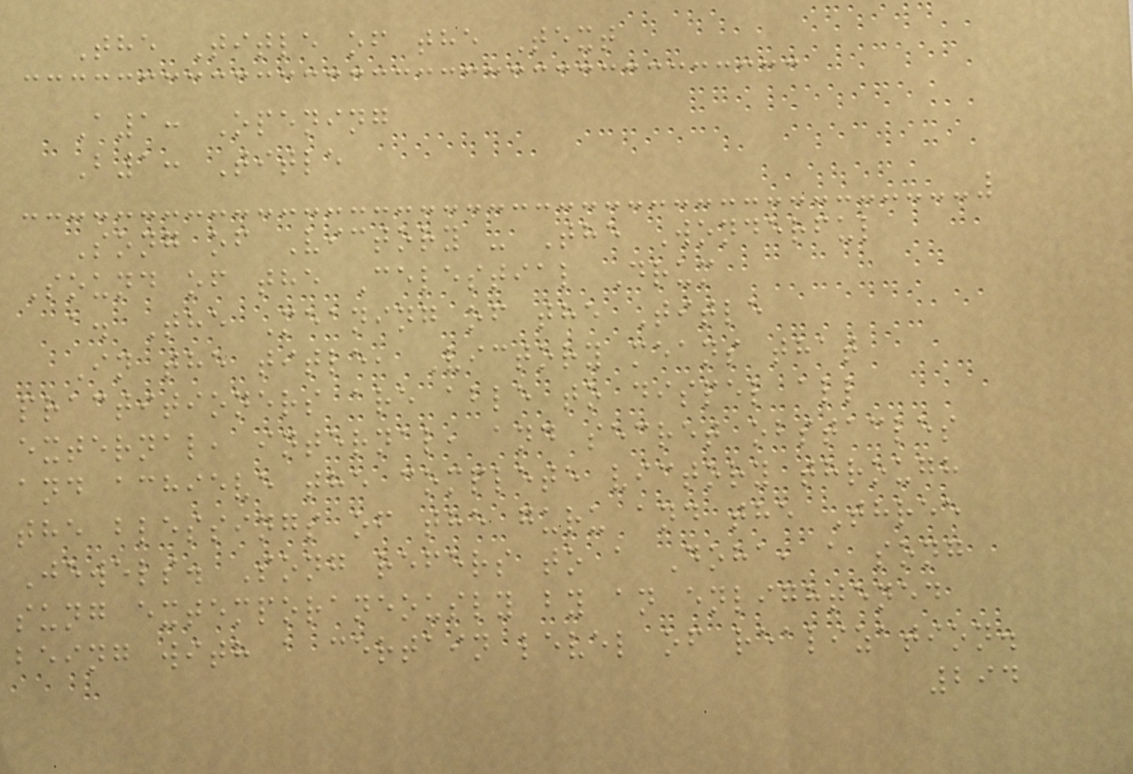The Title of the Text
A1: Opening
B1: Title
Song of Victory - The Wonderful
Sound of the Celestial Drum
a. The Meaning of the Title
In the title, Victory means that
practitioners are able to dispel all
external, internal, and secret obstacles
and achieve the complete victory through
the blessings of the guru and the Three
Jewels. Song refers to a Doha, a song
sung extemporaneously by an enlightened
being with a certain level of realization.
294
